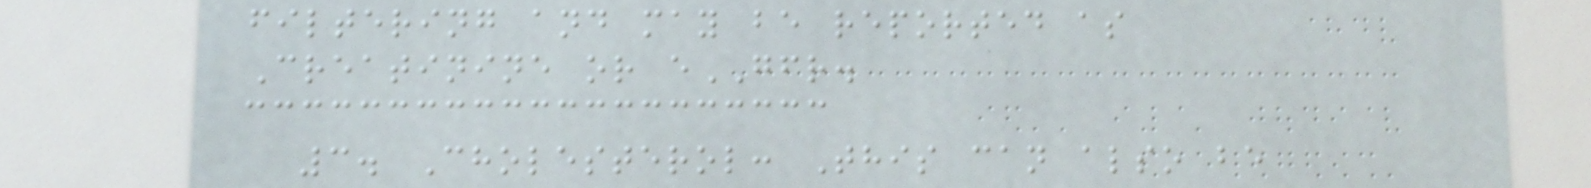filtering and may be reported as
Creatinine or eGFR.
3. Cholesterol: This can also be
